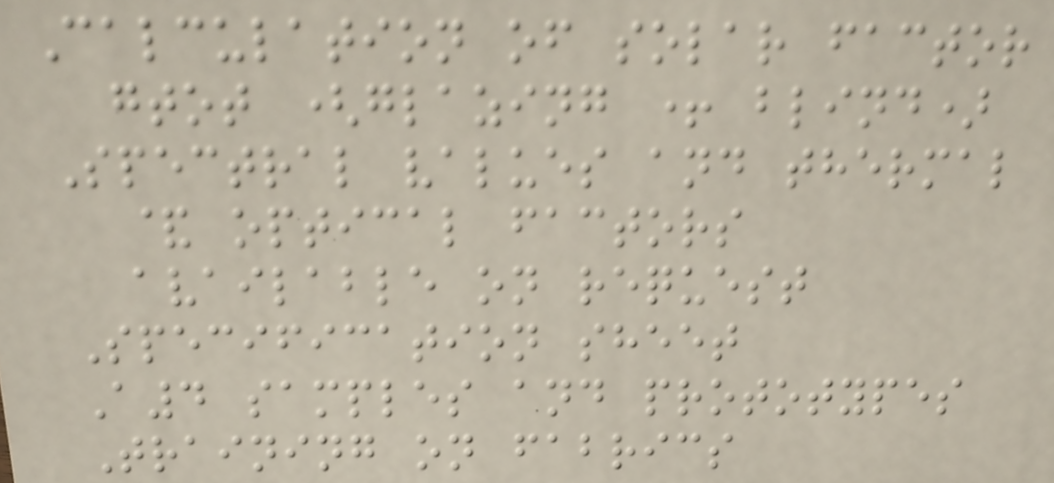Calculation of solar factor
gtot (glazing + blind)
Spectral values and thermal
& optical factors
available on request
Specification sheet
A4 samples and prototypes
Training on fabrics
